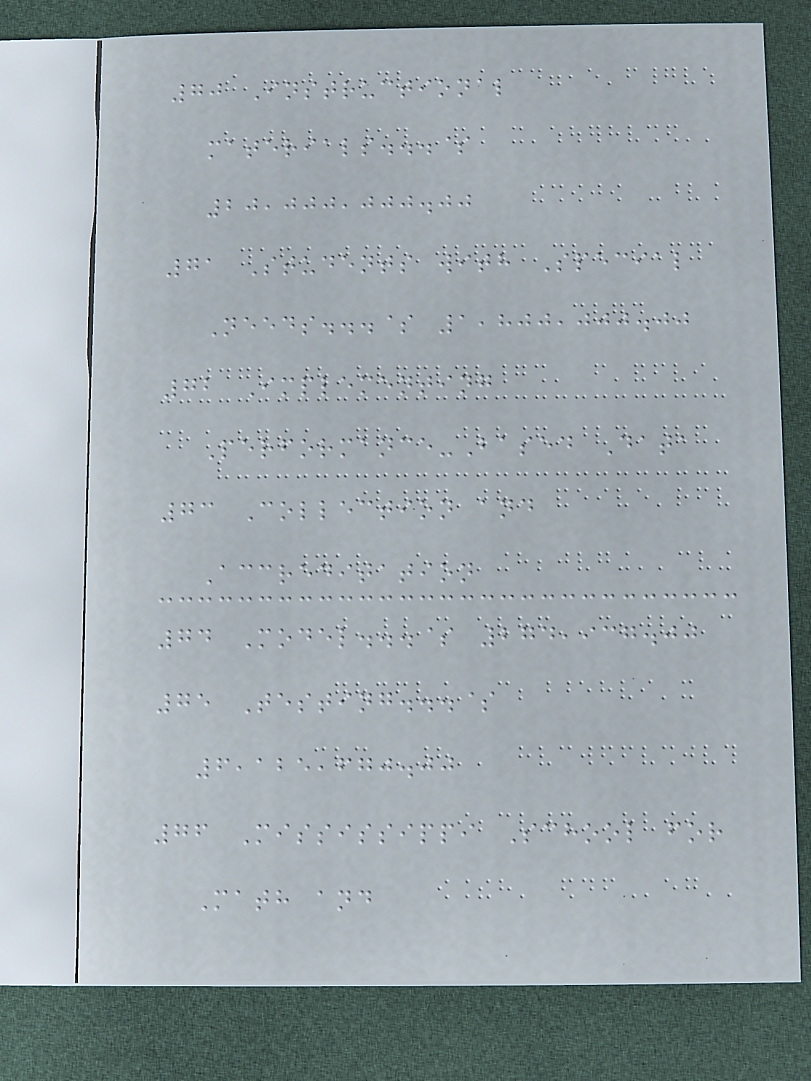70 Instructional
materials...$
20,000,000.00
71 Students with Special
Needs...$ 1,800,000.00
72 Implementing
Performance-Based Data
73 Collection and
Accreditation
74 Model...$ 274,937.00
75 Testing...$
6,125,670.00
76 Mississippi School for
Math and
